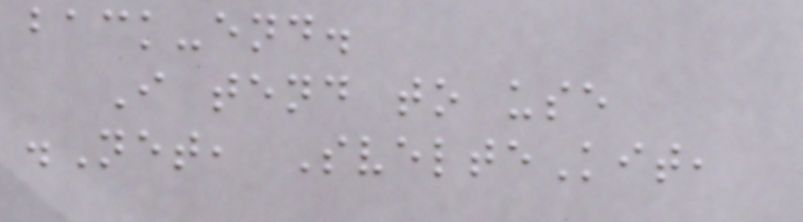back-end.
I tend to use
.Net, SvelteKit,
